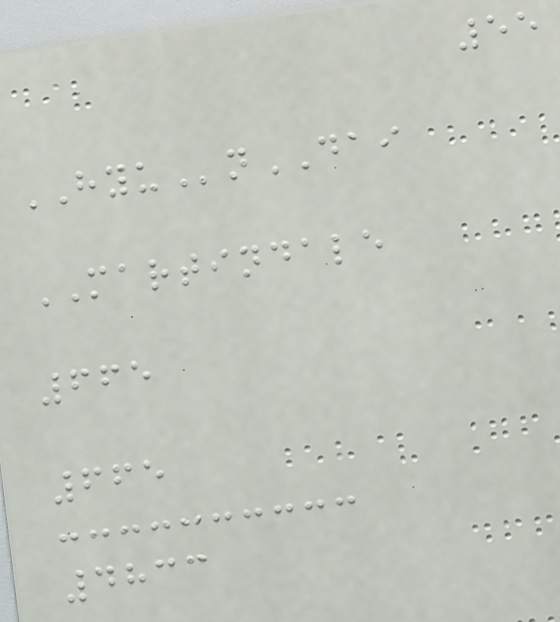55
HYUnDAI
MARTINDALE
665
665
4833
